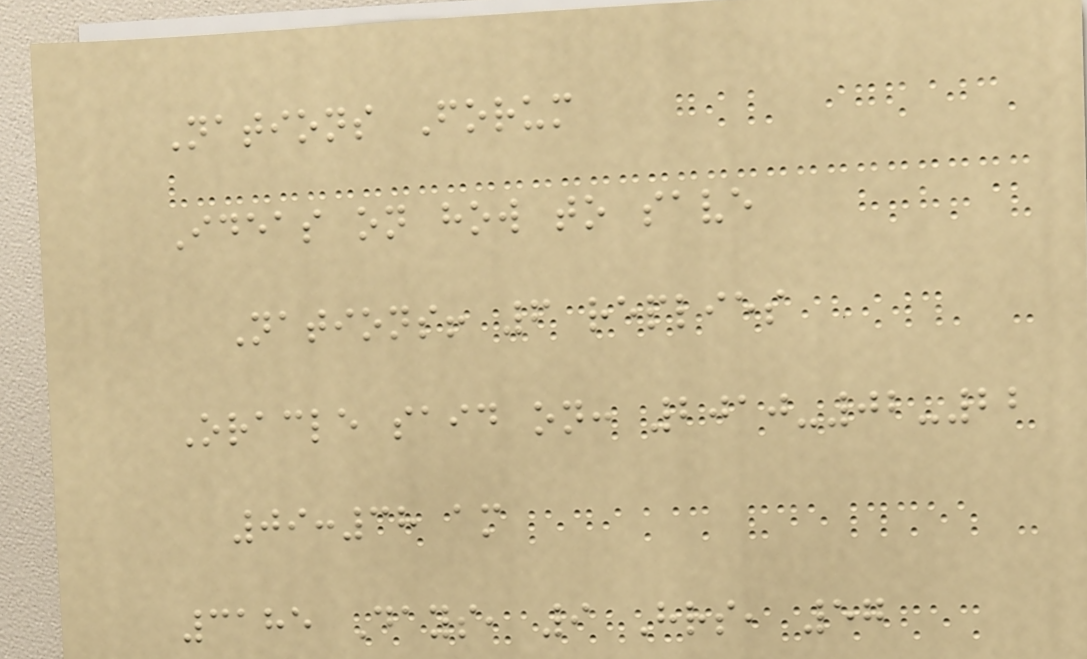Nations Forum
Ideas on how to save
Nations! 6 replies
Oracle said on: 2010-02-22
09:38 am
3185 Days, 9 Hrs, 57
